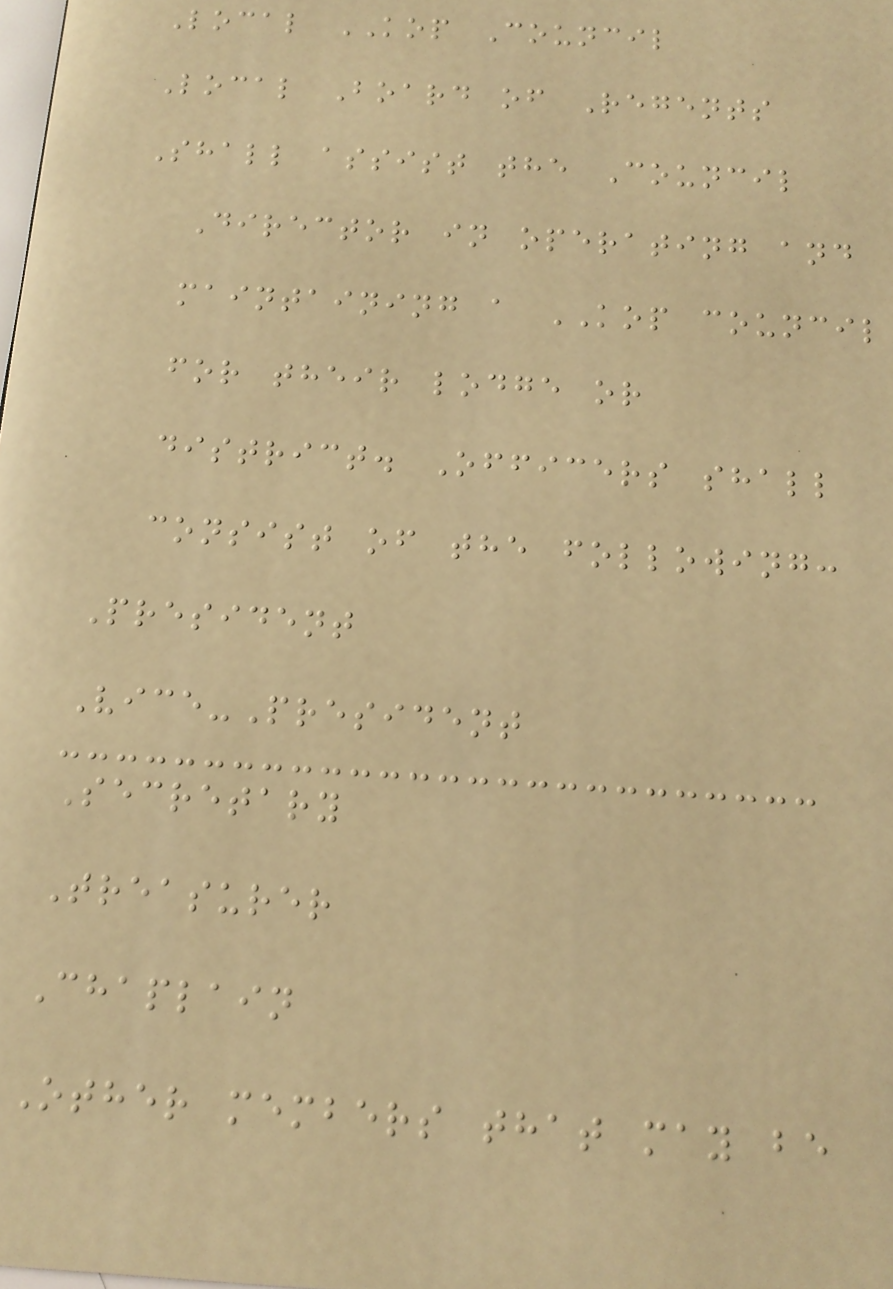Local KOP Council
Local Board of Regents
Shall assist the Council
Director in operating and
maintaining a KOP council
for their lodge or
district. Officers shall
consist of the following:
President
Vice-President
Secretary
Treasurer
Chaplain
Other members that may be
